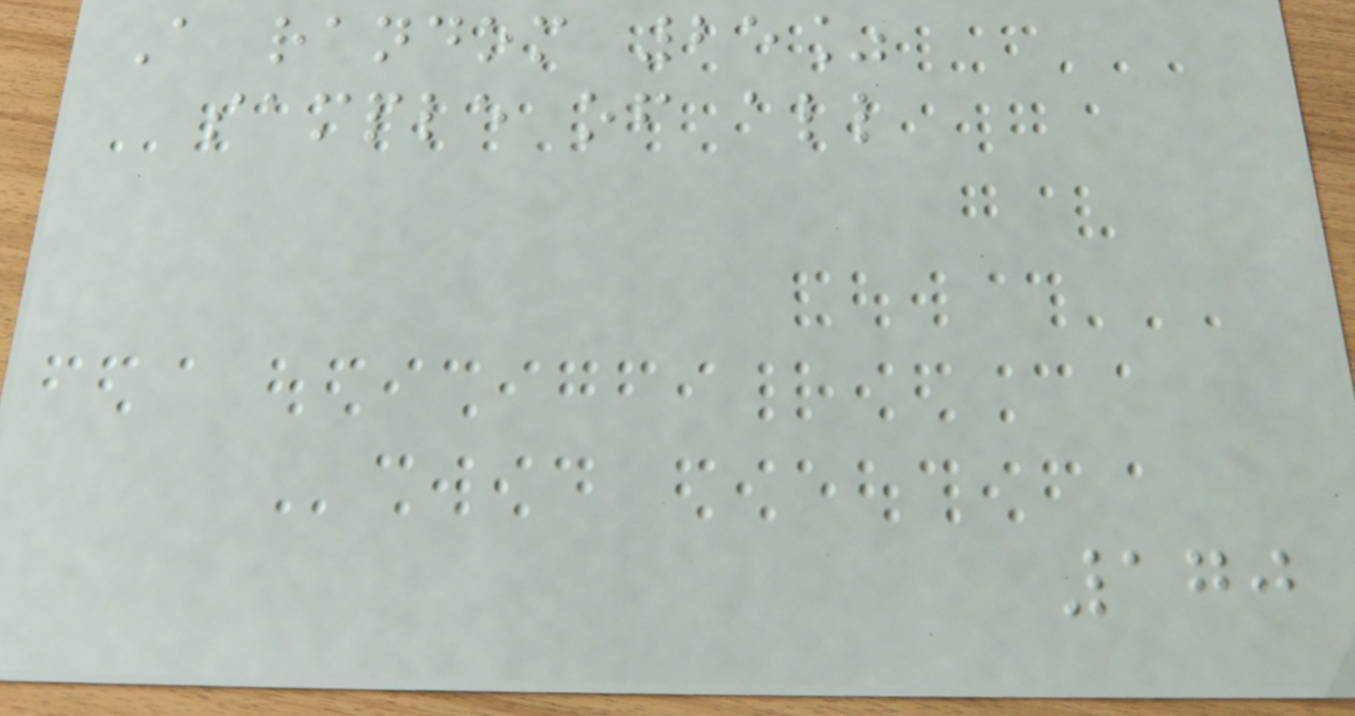A random 25%
sample of all
170
